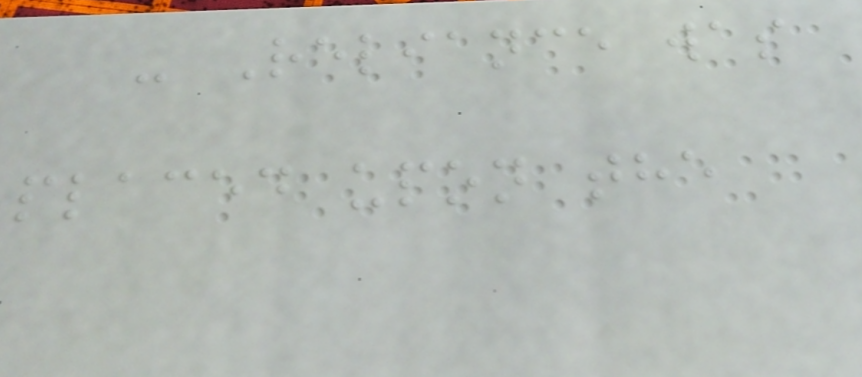- Reliance was
placed upon the
